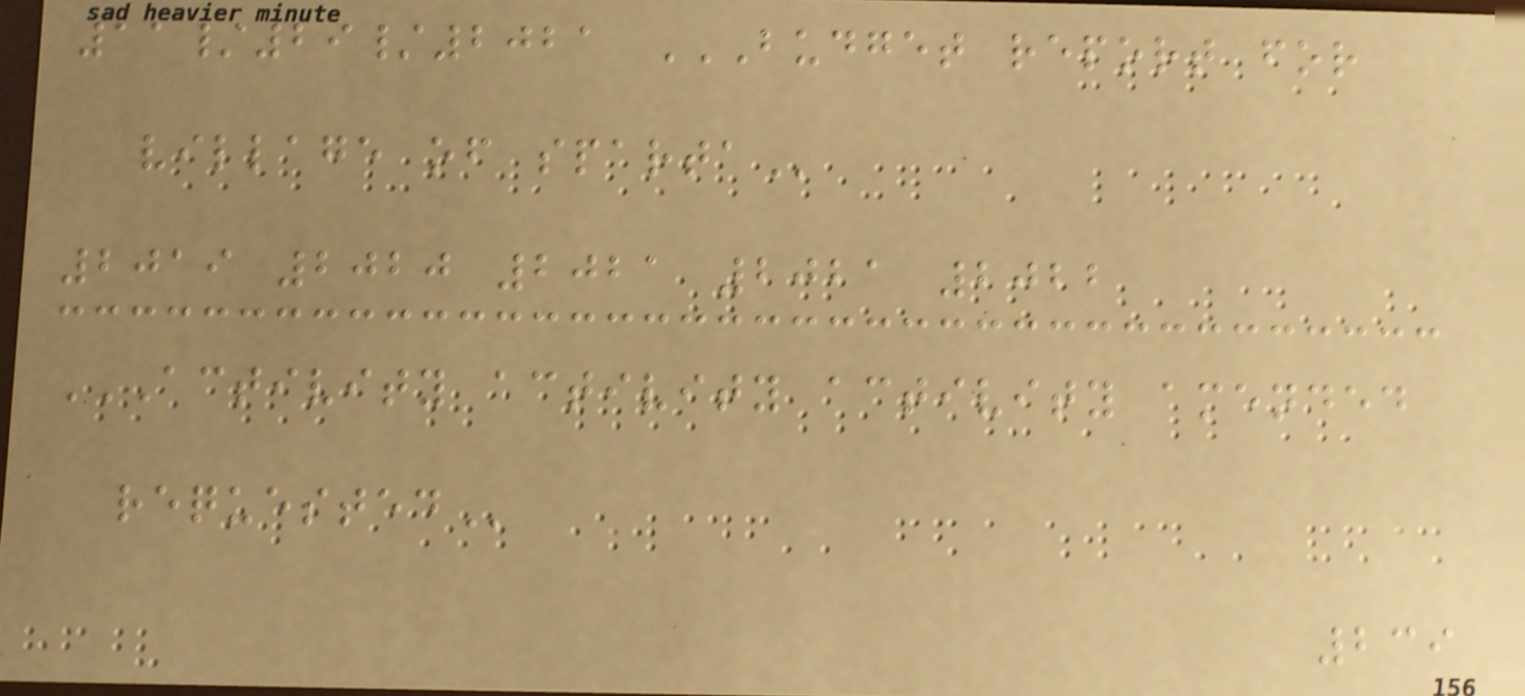11/29/2021 BUDGET REPORT FOR
VILLAGE OF SPARTA
2019 2020 2021 2021 2022
ACTIVITY ACTIVITY ACTIVITY AMENDED
REQUESTED
239
